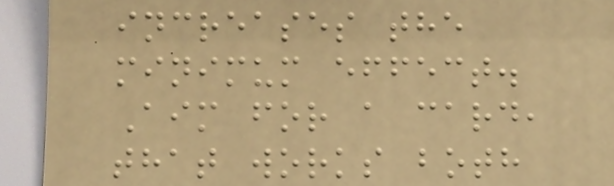increases the
minimum effect.
Aim for a card,
that works both
